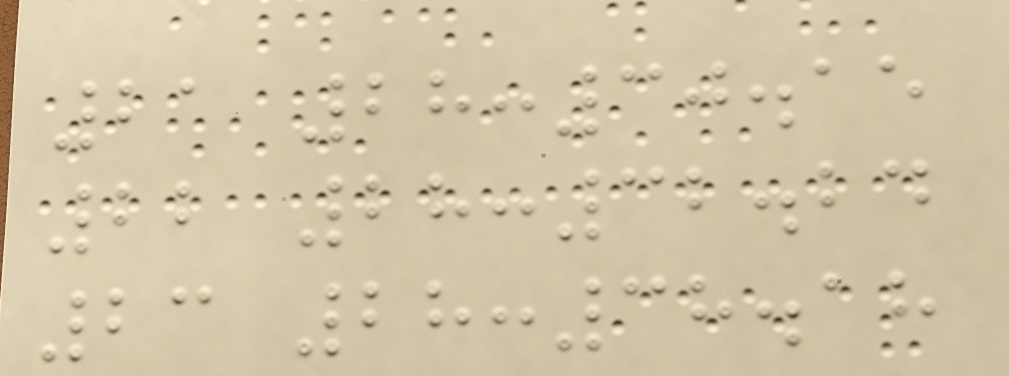21 28:30.15
22 28:32.24
23 28:38.18
